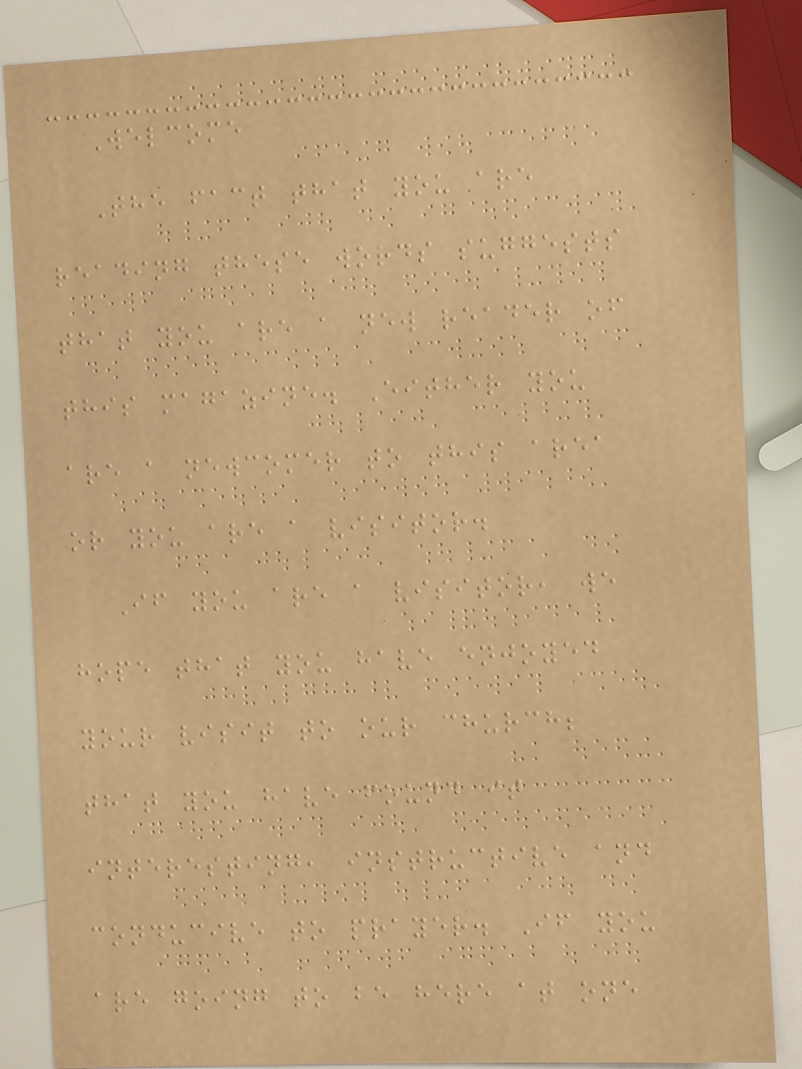Welcome
The fact that you are
reading these words suggests
that you are a new reader of
this magazine. Either you
are a newcomer to this area
or you are a visitor.
If you are a visitor, we
hope that you have enjoyed
your visit to our church;
that you have found it
interesting, instructive and
conducive to prayer. If you
are going to be here at one
